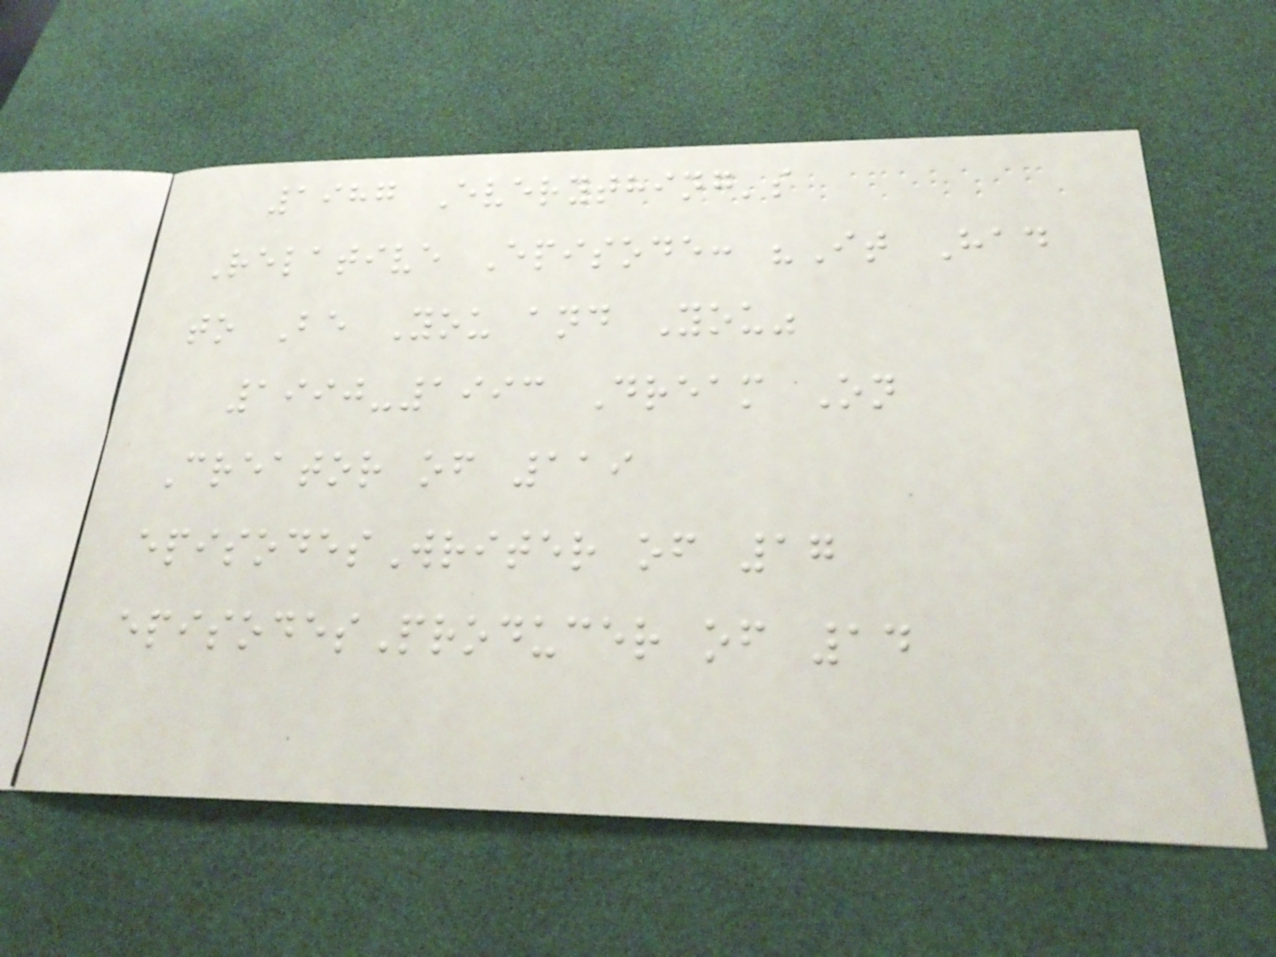1987 Everything's
Relative Episode: "It Had
to Be You and You"
1990-1993 Dream On
Creator of 119
episodesWriter of 17
episodesProducer of 14
